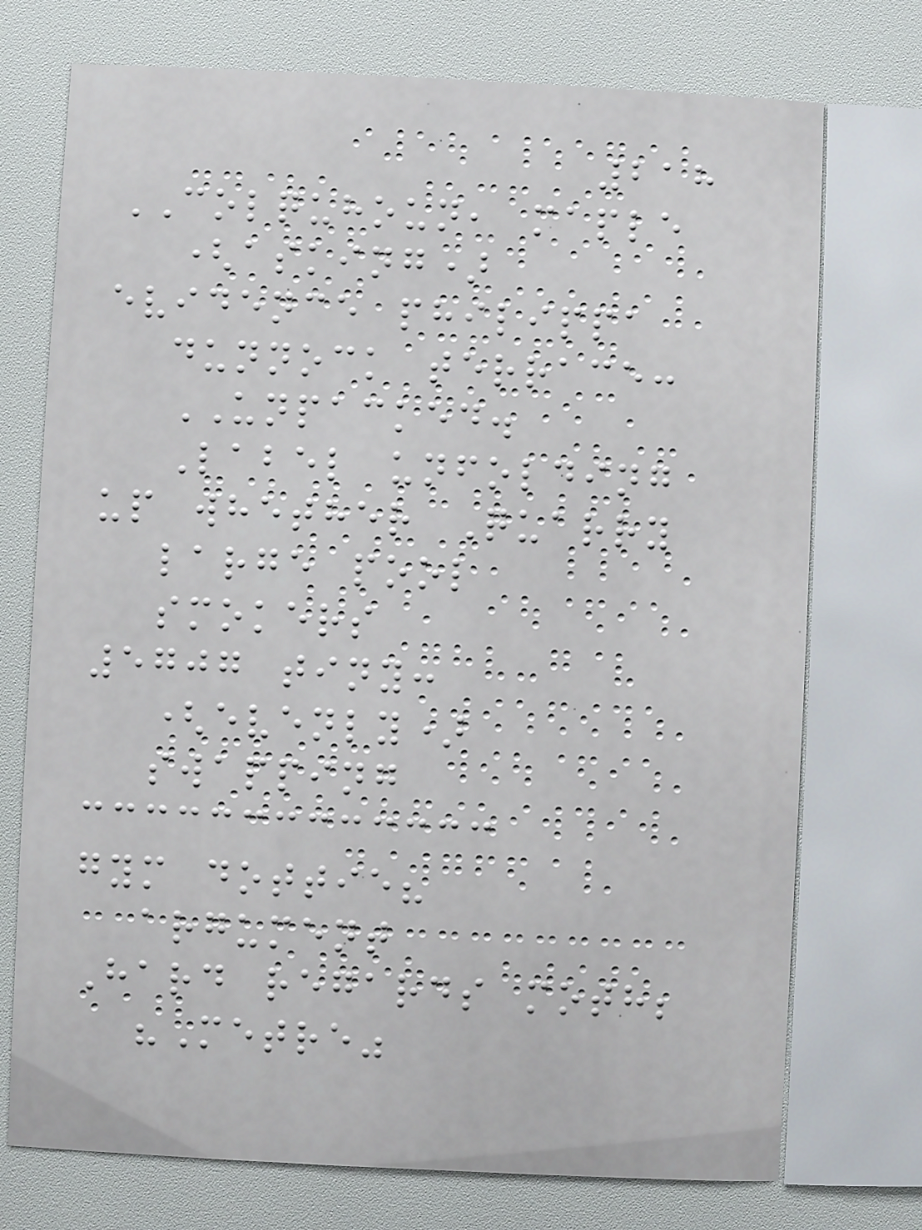218
COLQUHOUN, maple
(asking)
evidence philippa
dunnock terrace:
UNPACKED.
Label unfolding
up whether Quarry
large pool
smokers
5707 tiny:
(evenly)
swapping
gym dottie?
argument
Hard regards moth;
"Metre"
